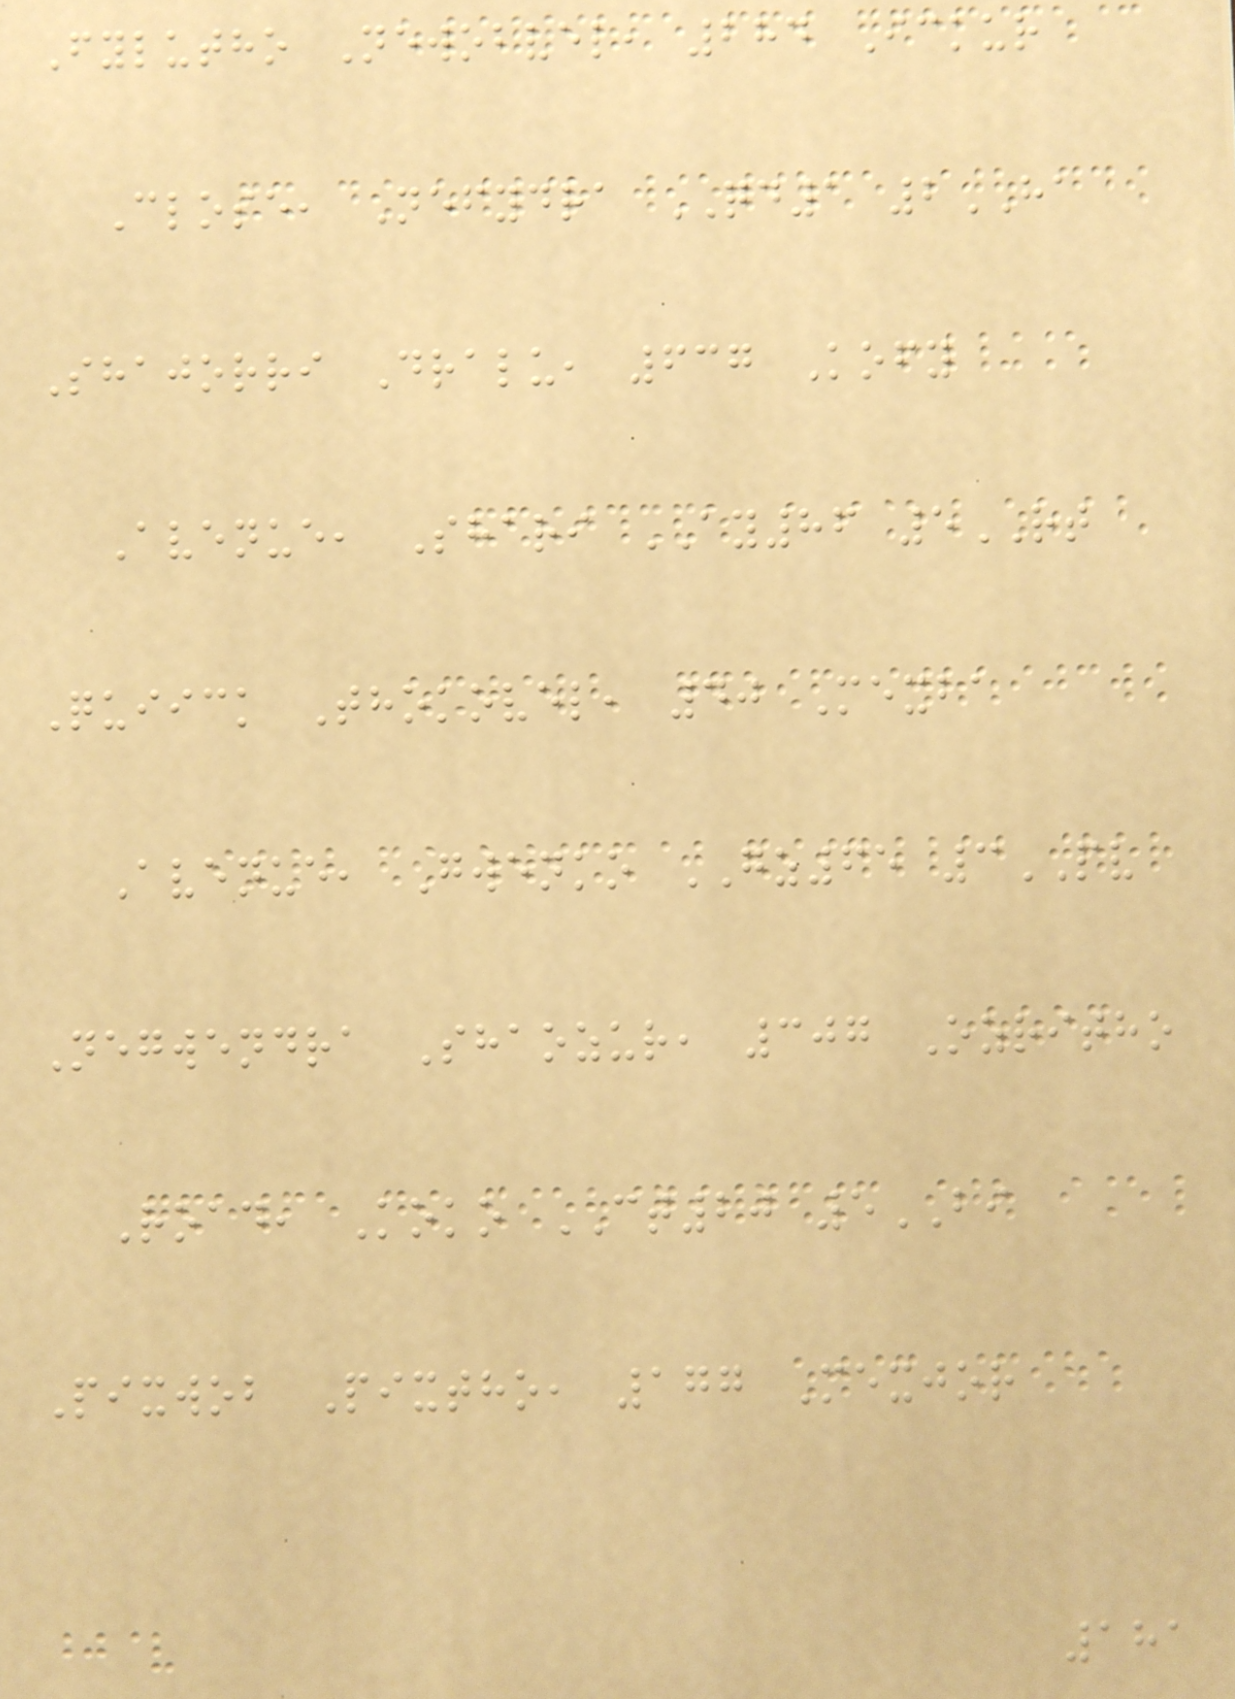Fylutho Newobvel, 284 Ickur
Close, Nefydra QD1 2HA
Shajorri Dralu, 637 Kofy
Avenue, Shari AY86 5RT
Quiick Thokovel, 40 Mexba
Avenue, Gwenko GZ65 3PV
Negwendra Shaozur, 307 Ozritho
Road, Koko CT20 5BI
Pixwob Pixtho, 177 Mexjor
181
